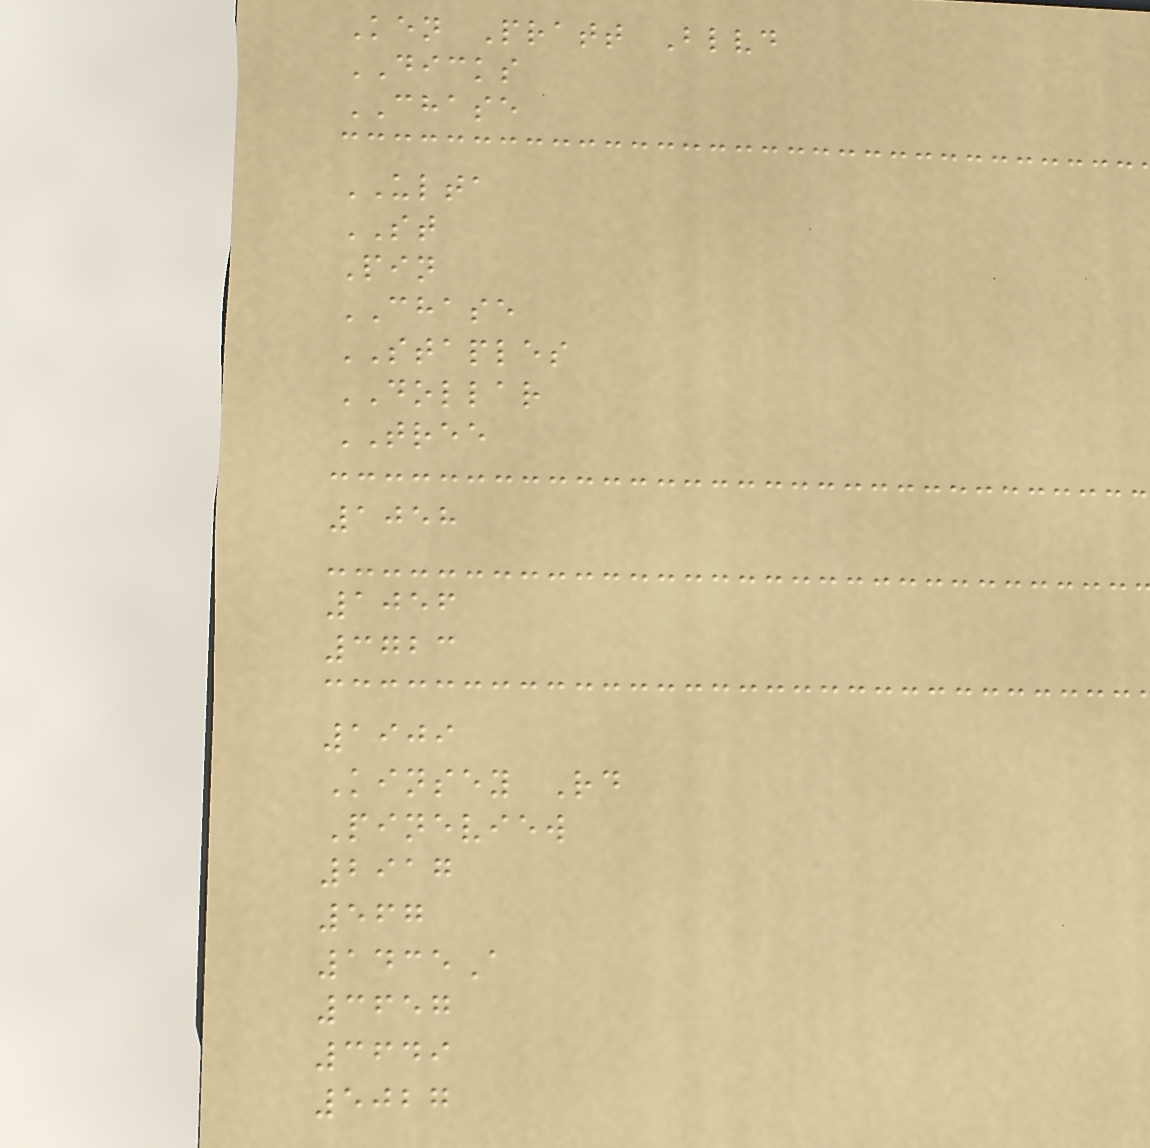Ken Pratt Blvd
DICKS
CHASE
ULTA
ST
Pin
CHASE
STAPLES
DOLLAR
TREE
1058
1056
3723
1909
Kinsey Rd
Pineview
2917
567
1435A
3657
3649
5027
